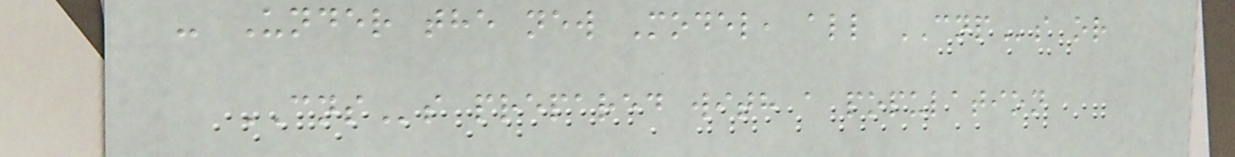- Under the new Model, all CNPs or
CNSs prepared with a population
